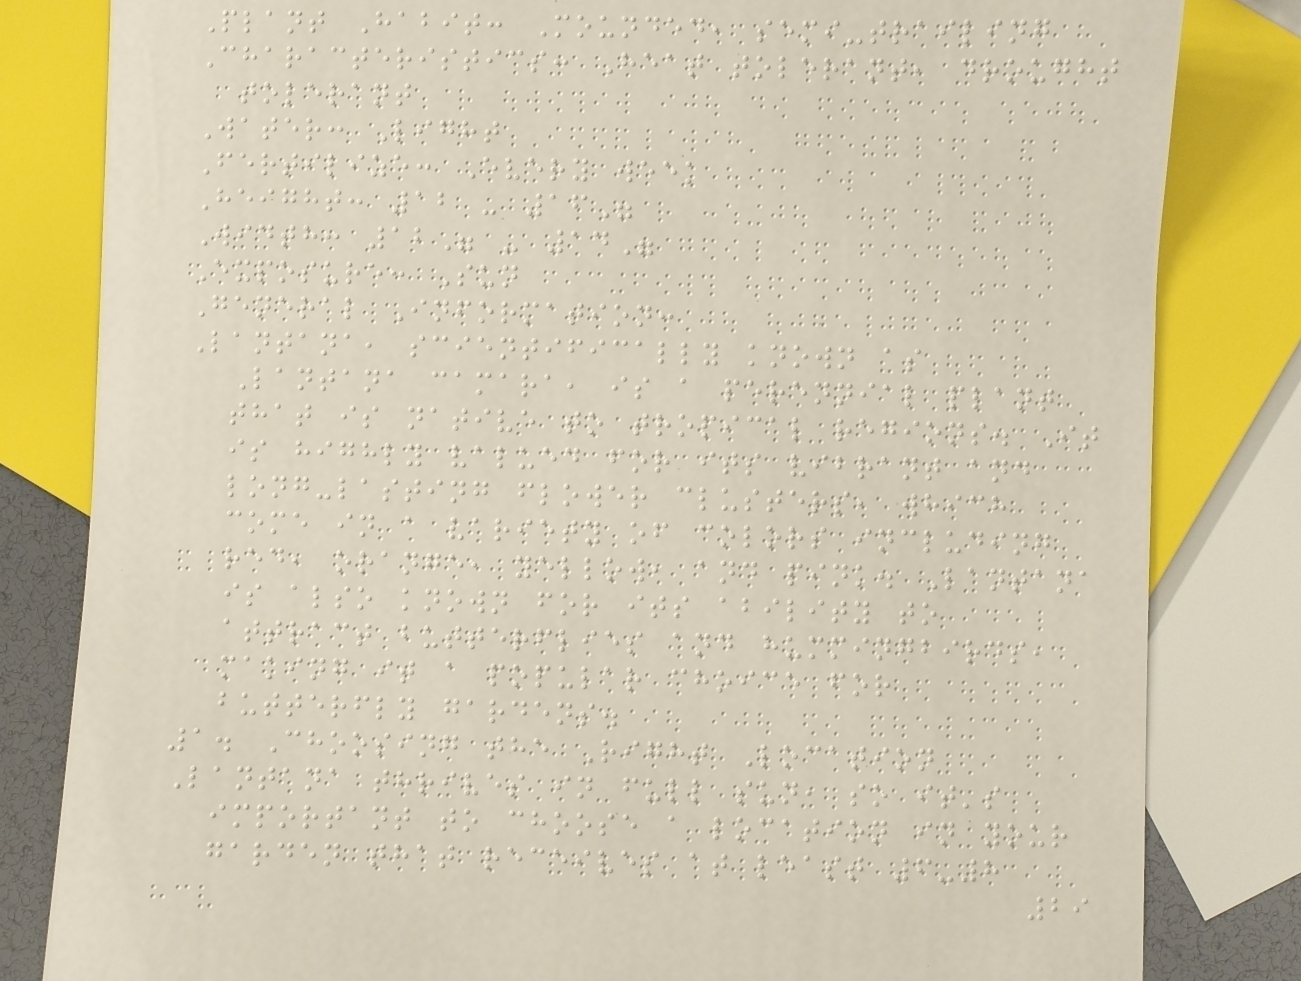Plant Habit: Mounded, semi-trailing
Characteristics: Heat tolerant, drought
tolerant
Water: Light
Fertilize: Every week
Height: 12 - 16"
Width: 12" - 14"
Exposure: Sun
General Information:
Lantana, scientifically known as
Lantana camara, is a perennial plant
that is native to tropical regions. It
is highly valued for its vibrant and
long-lasting flower clusters, which
come in a variety of colors including
red, orange, yellow, and pink. Lantana
is also known for its ability to
attract butterflies and hummingbirds,
making it a popular choice for
butterfly gardens.
1. Choosing the Right Location
Lantana thrives in full sun, so it's
important to choose a location in your
garden that receives at least 6-8
29
